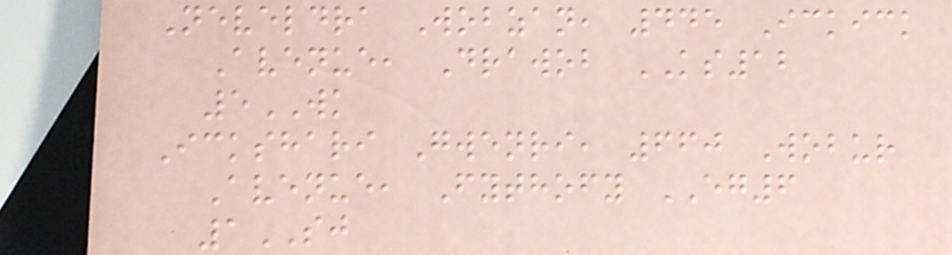Neveldra Wobzan, 445 Ickick
Avenue, Drawob KS12
5WK
Ickshari Gwenri, 660 Wobur
Avenue, Fythofy EG6
1SJ
